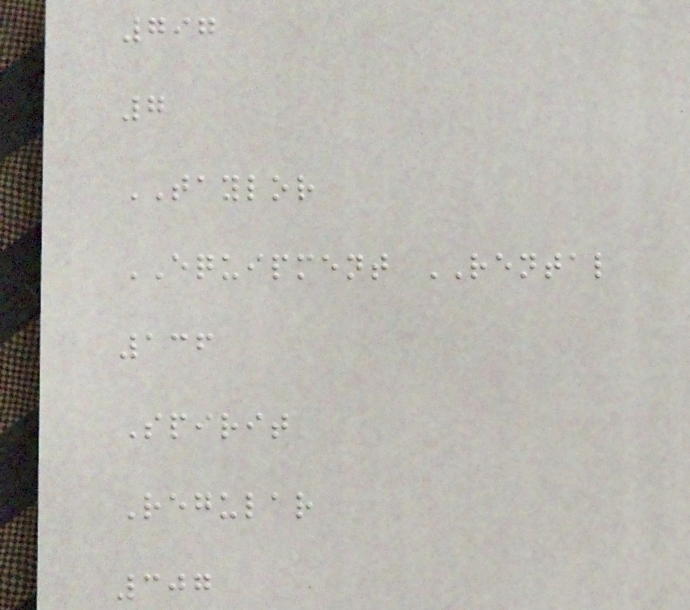797
7
TAYLOR
EQUIPMENT RENTAL
136
Spirit
Regular
307
